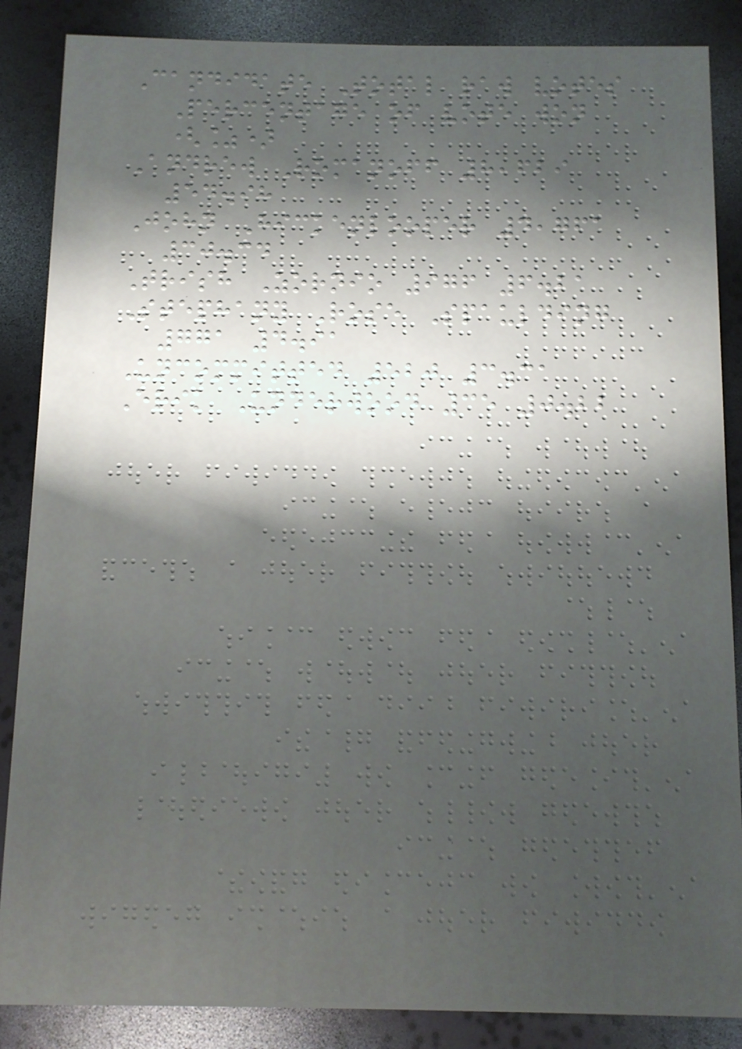Candidate Total raw votes
Percentage of vote won
(%)
Andrew Romanoff 8,629
54.98
John Hickenlooper 4,761
30.34
Trish Zornio 976 6.21
Stephany Rose Spaulding
771 4.91
Uncommitted 520 3.31
Erik Underwood 35 0.22
